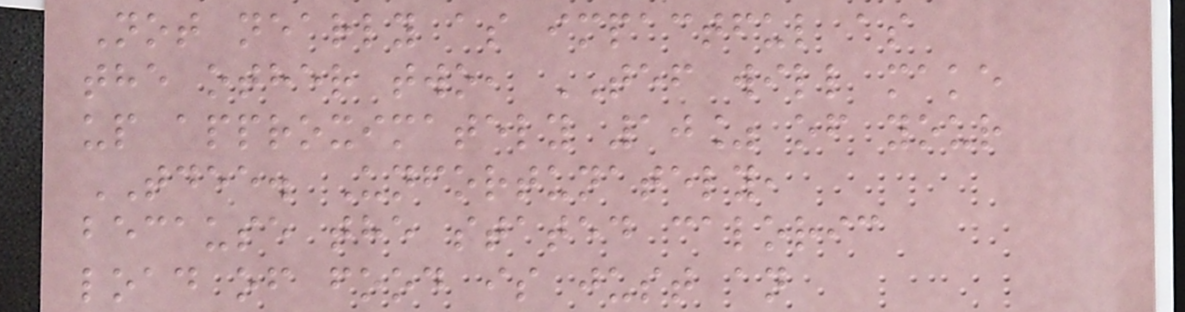Not nearly as impactful as
the other two, TEF will make
up approximately 10% of your
TDEE. Unfortunately,
because the stated caloric
load of food is just an
